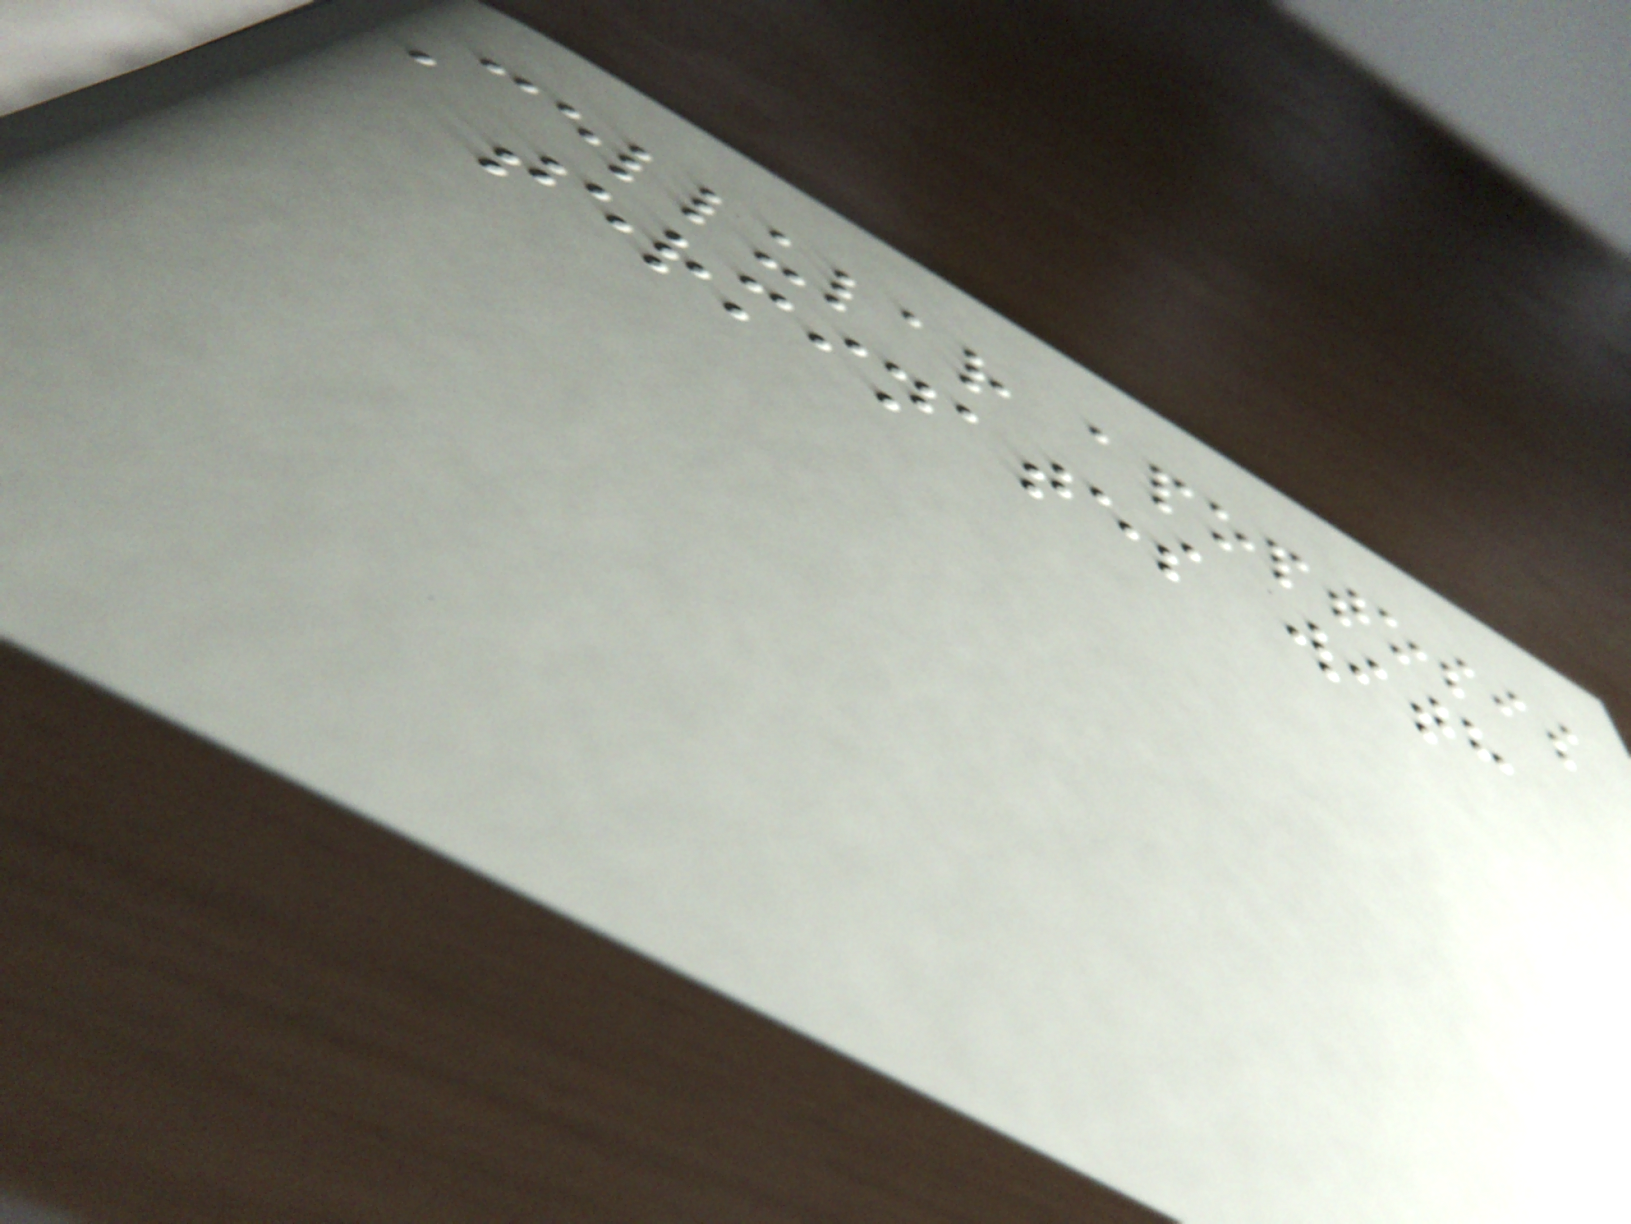Cellular apoptosis
terminates with
